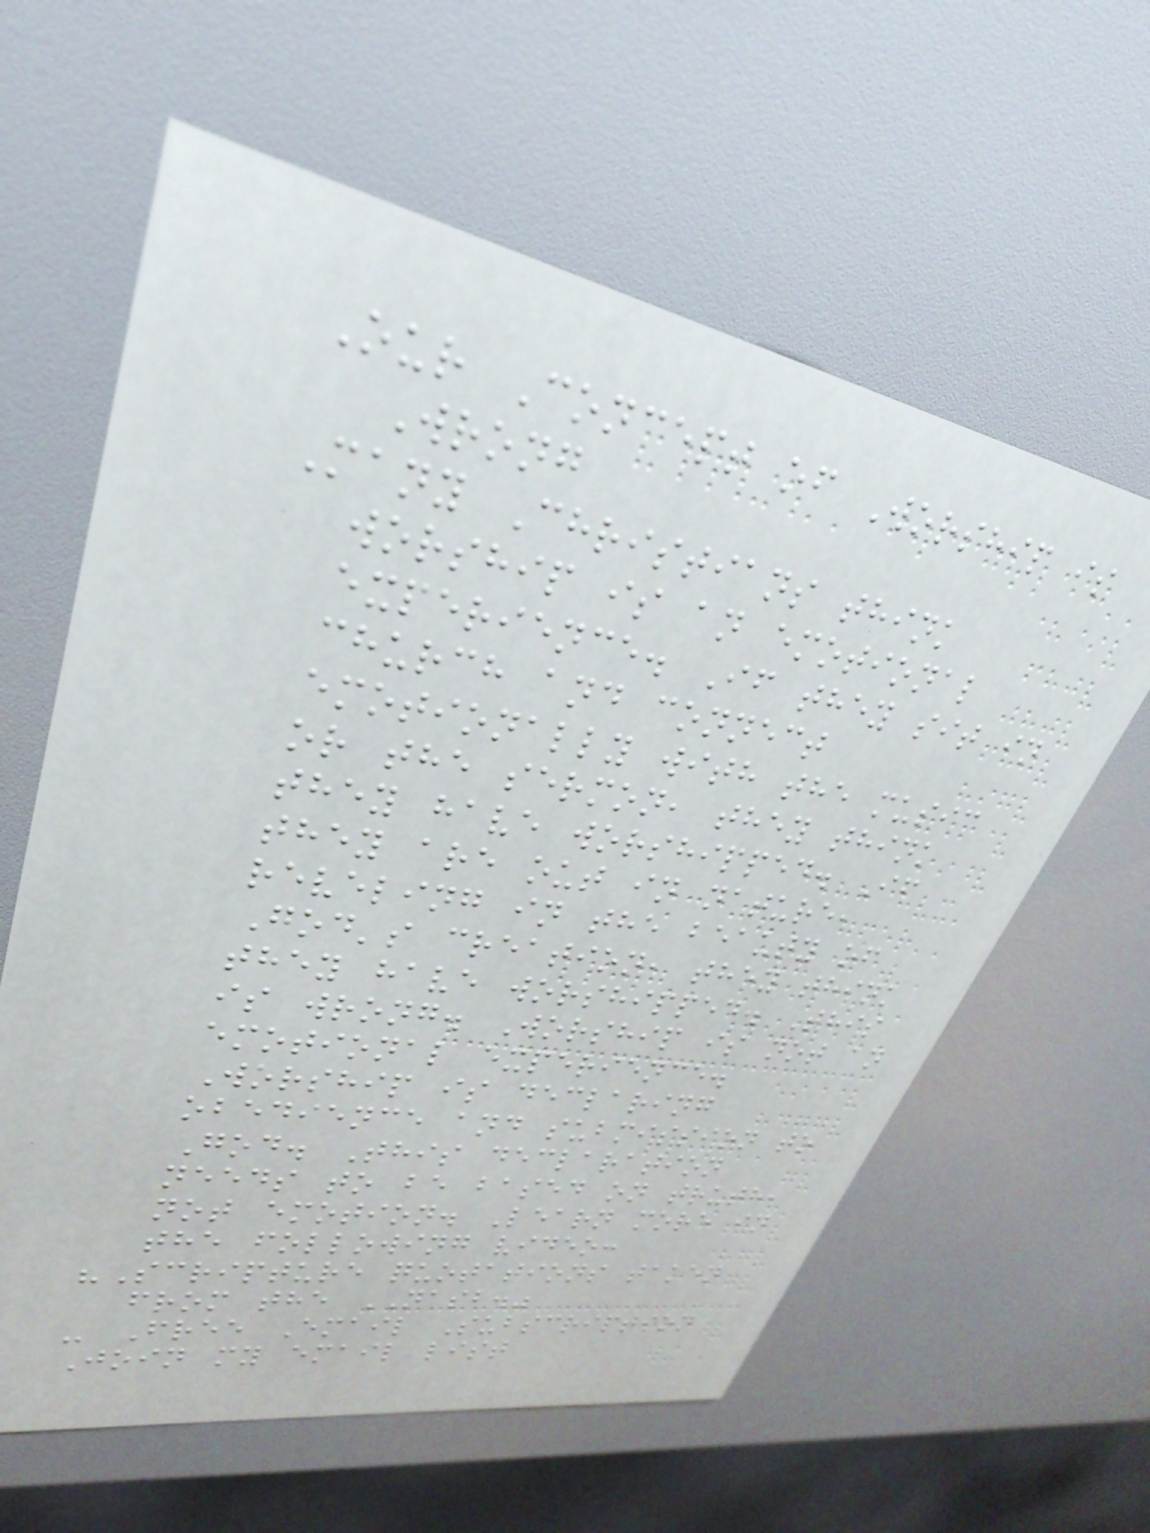Our Concept of Worship is
Wrong
Many Christians think
worship is an emotional
experience. If they sit in
church and connect
emotionally with the music
or the sermon, they think
they have worshipped. If
they are out in nature,
reveling in the beauty of
God's creation, they think
they have worshipped. This
is wrong. Worship is not an
emotional experience.
Worship is declaring
obedience and submission to
God. This declaration
needs to be based on truth,
not emotion. Learn more in
the following video:
"Scripture quotations taken
from the NASB."
- Free Email Subscription
Join my email list
